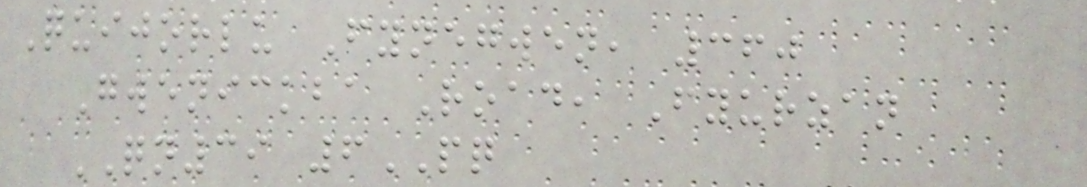Quijorlu Fynegwen, 360
Gwenickba Road, Fyurzan
QN39 6PQ
